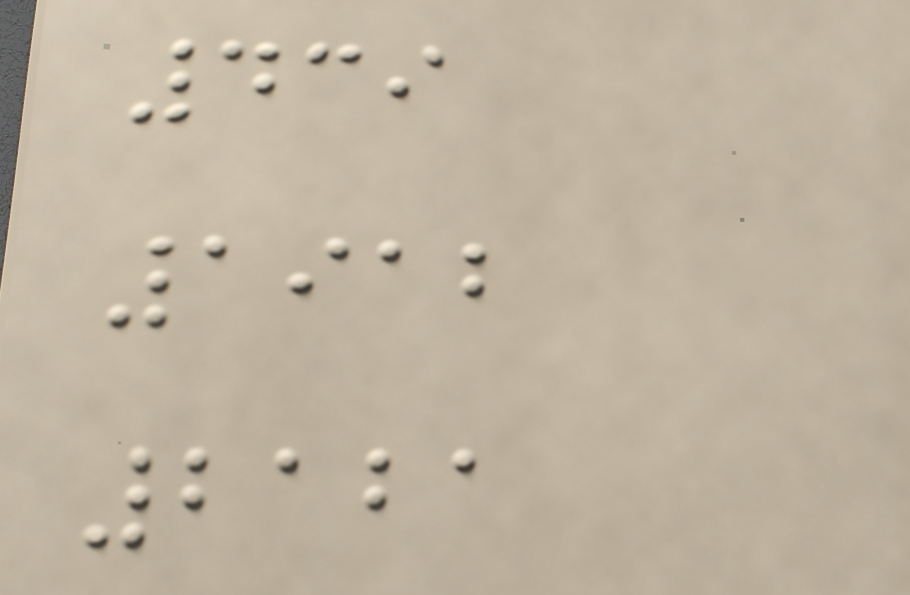439
1912
2121
